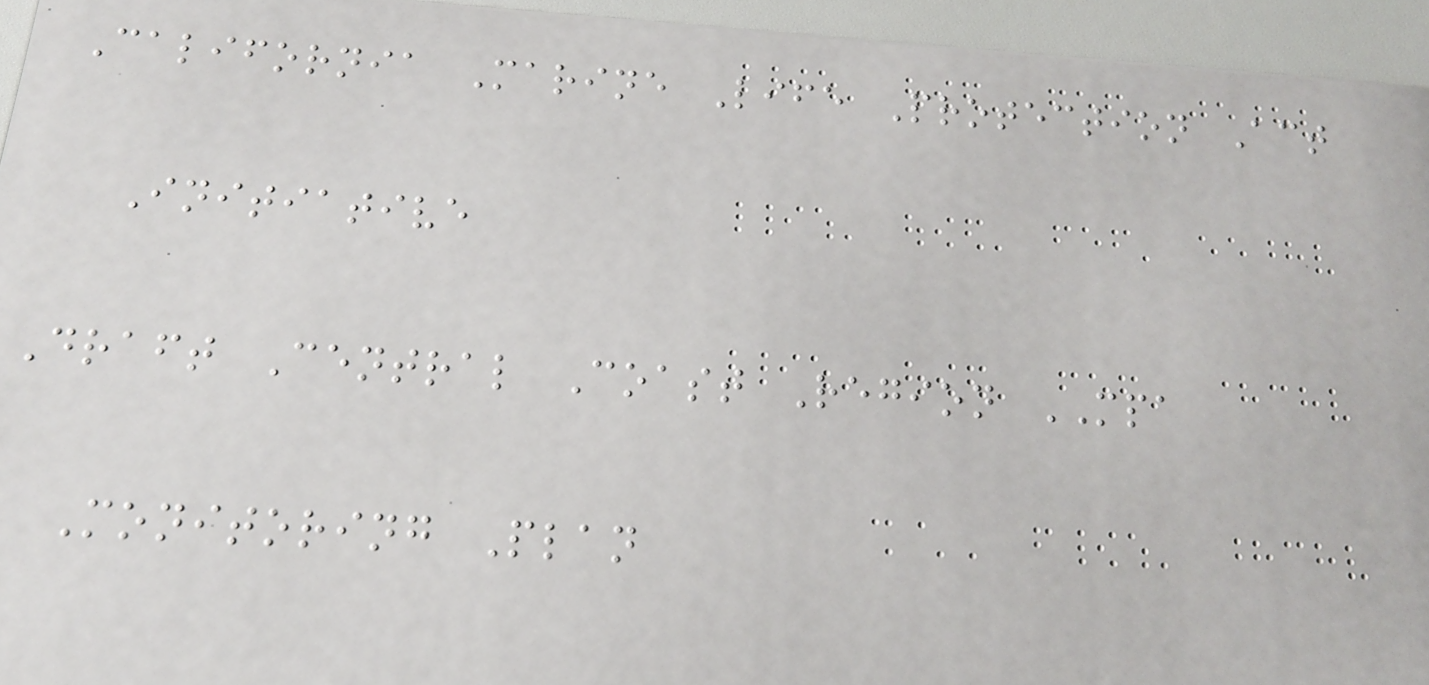California Marine Life Protection Act
Initiative
Draft Central Coast Region MPA
Monitoring Plan
